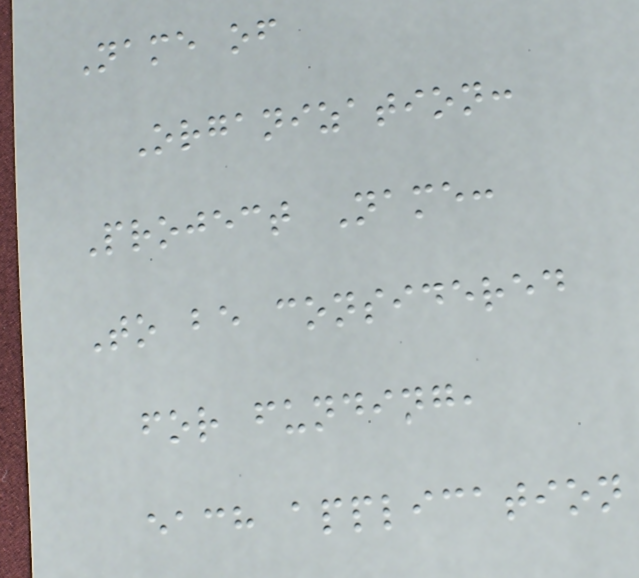Name of
Organization:
Project Name:
To be considered
for funding,
each application
